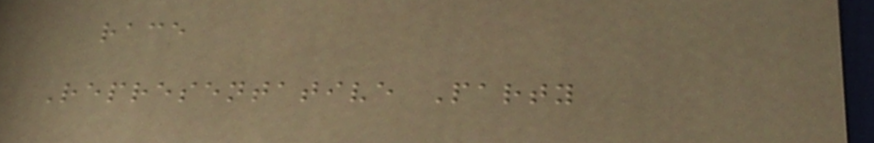race
Representative Party
